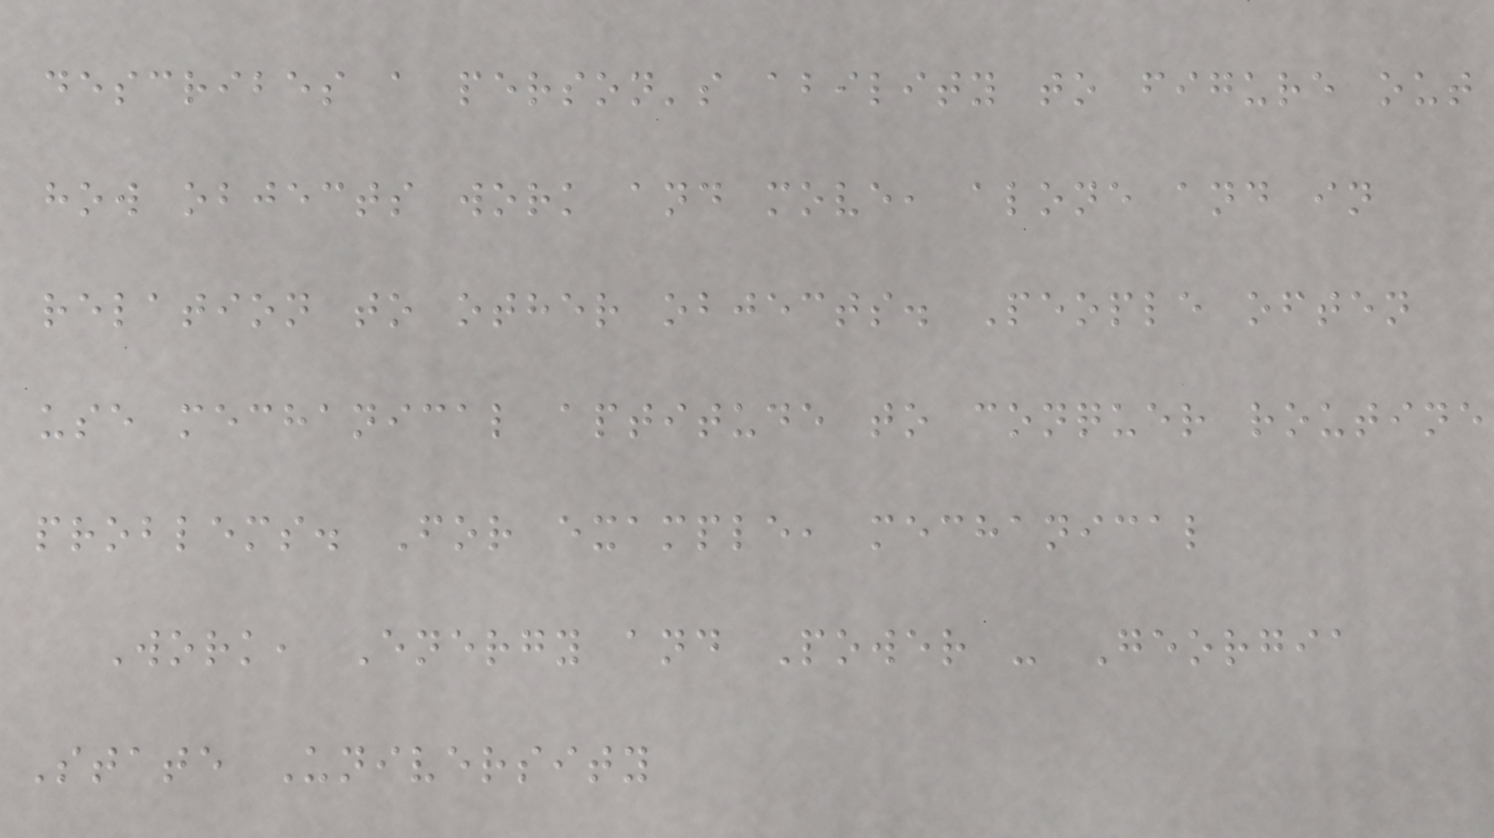describes a person's ability to figure out
how objects work and move, alone and in
relation to other objects. People often
use mechanical aptitude to conquer routine
problems. For example, mechanical
Work, Energy and Power - Georgia
State University
